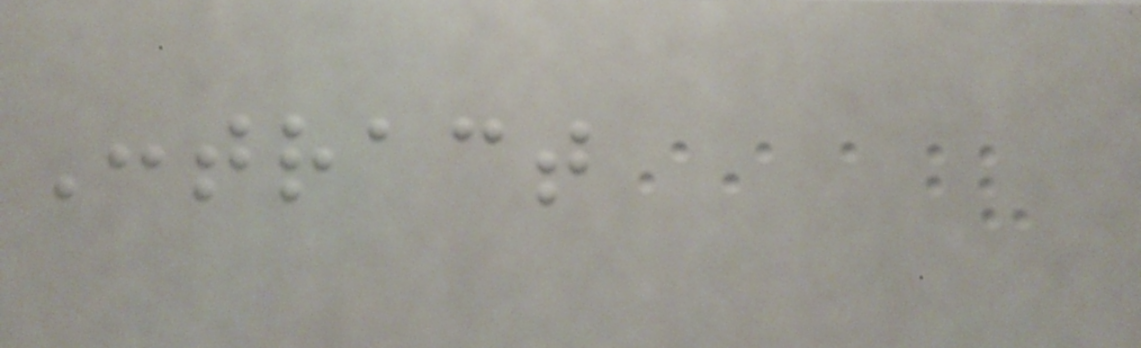Contract
